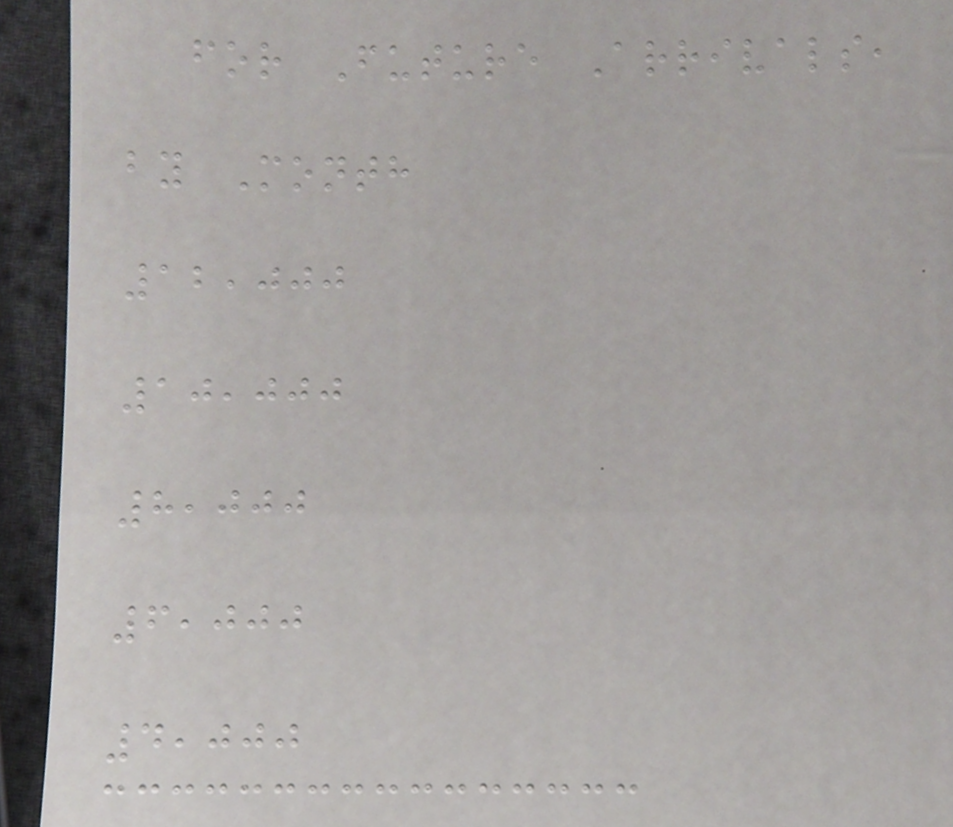for Future Arrivals,
by Month
12,000
10,000
8,000
6,000
4,000
